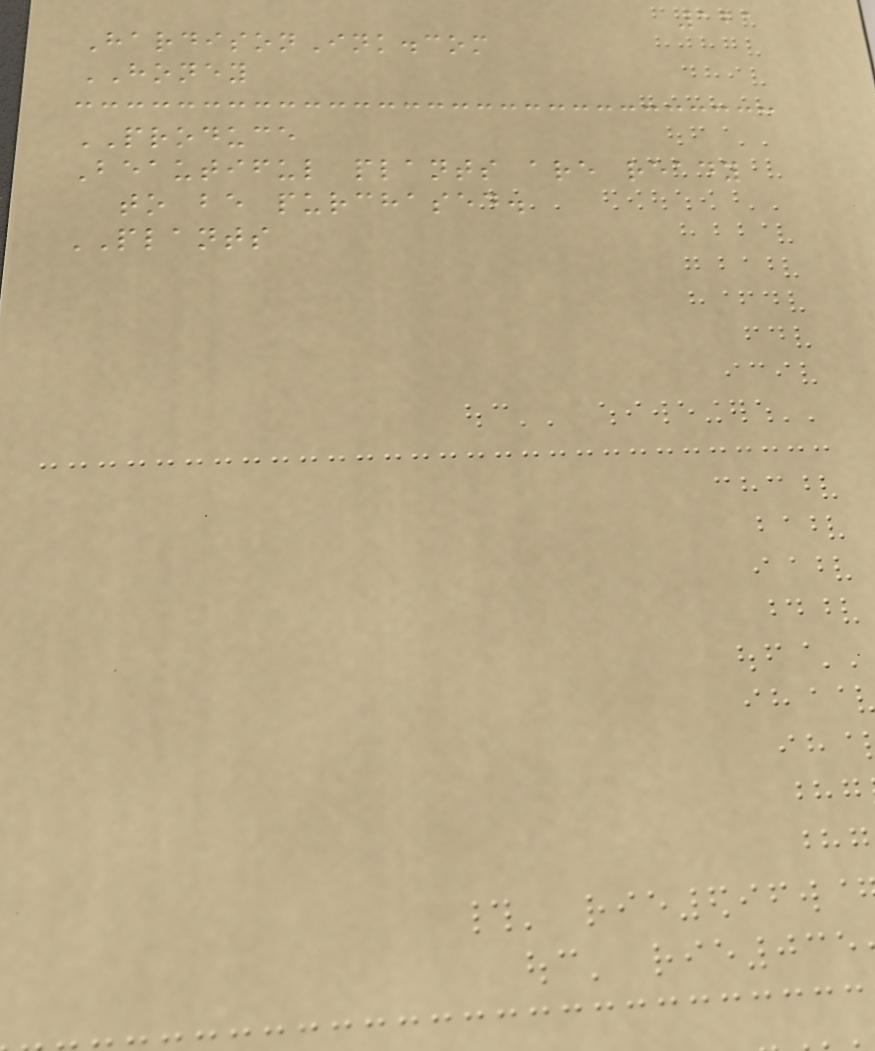121
HardisonInk.com
HONEY
PRODUCE
Beautiful plants are ready
to be purchased.
PLANTS
